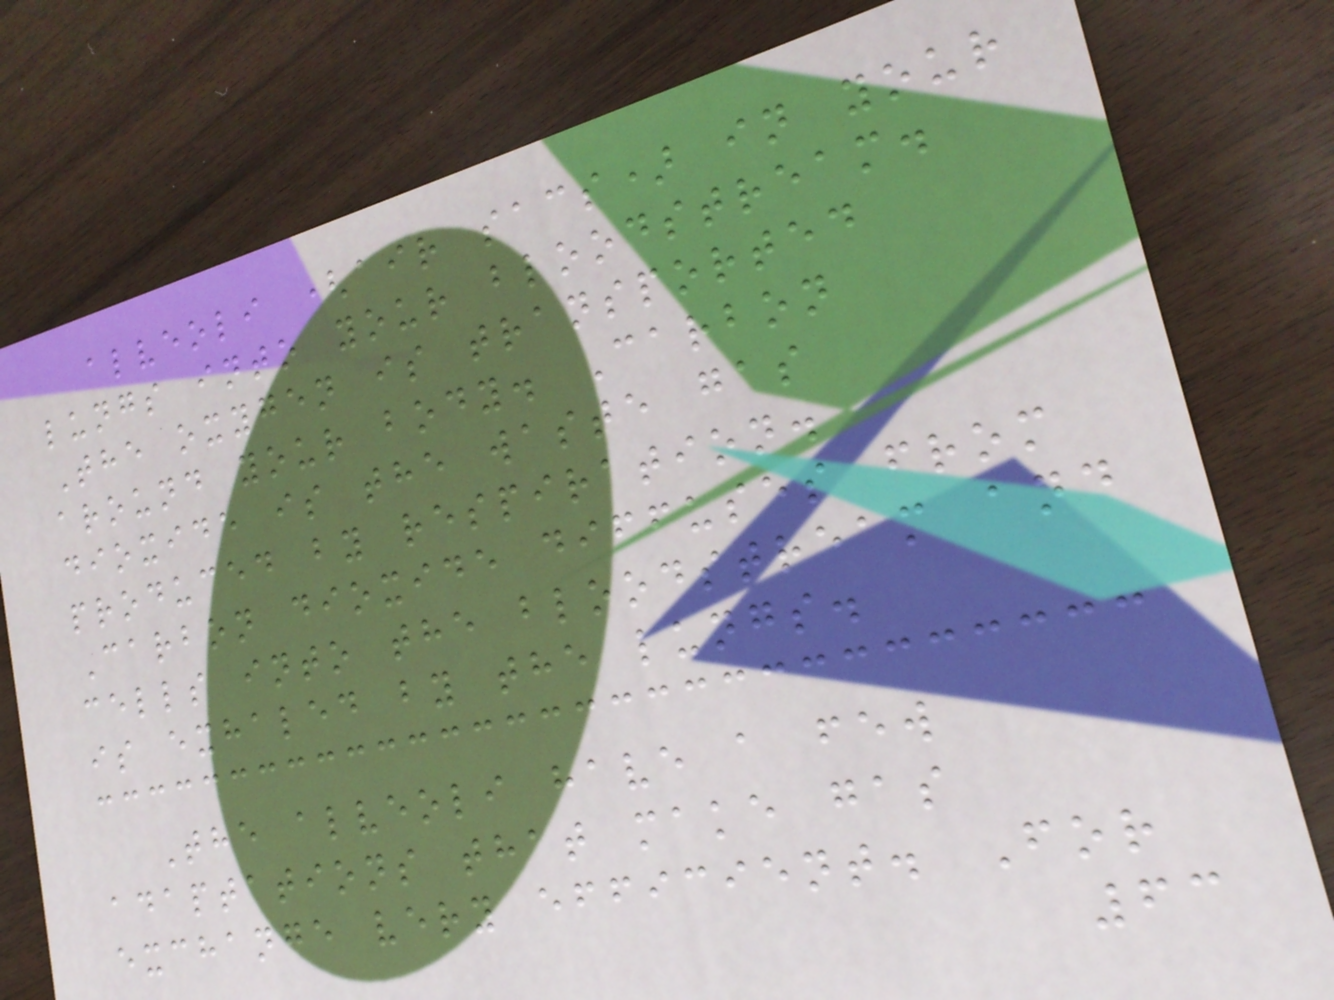alveoli (air sacs) in your
lungs into your bloodstream.
The oxygen is transported
around your body. Carbon
dioxide is the waste gas
produced by respiration.
Carbon dioxide diffuses from
cells into the bloodstream and
is exhaled by the lungs.
The alveoli have a few
adaptations that make gas
exchange very efficient. For
63
